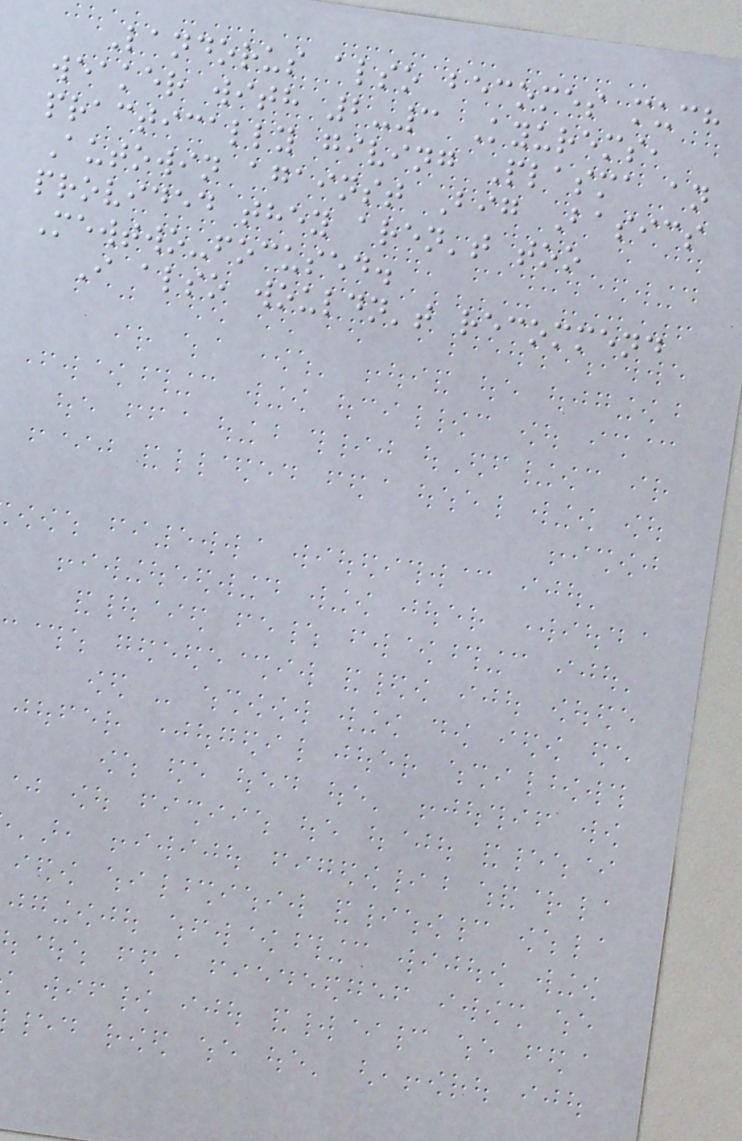Landorus also becomes much
weaker with 2-3 Kyurems,
practically giving Plasma an
Autowin against Big Basics
provided they aren't too
Mewtwo-focused.
I also wouldn't recommend
